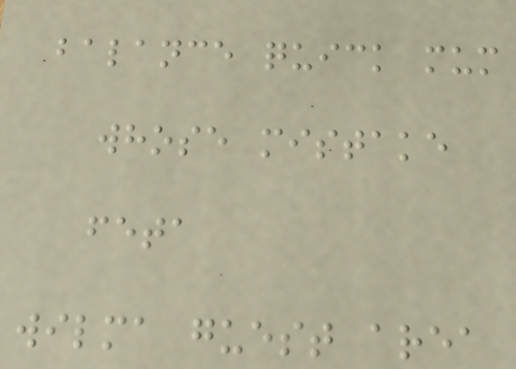balance quick mum
whose mistake
feta
wilma guest area
